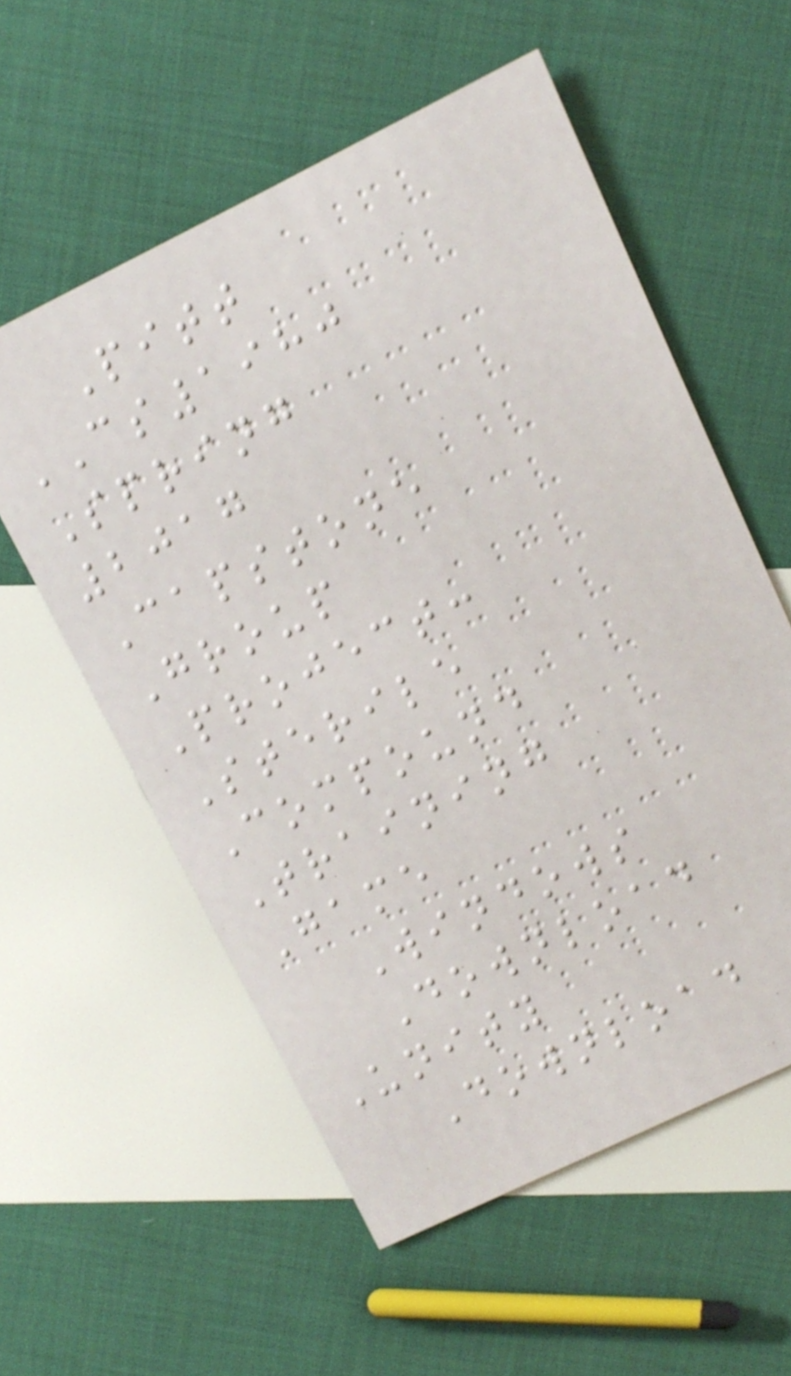Pitt
CS1980
Spring
2017
Capstone
Group
Project:
Sterile
Compound
Training
Game
Windows
Download
Unity
Download
